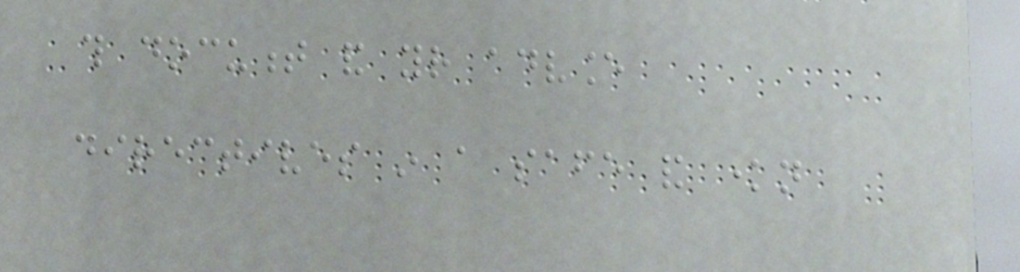this document and your advance
directives in a safe and known
